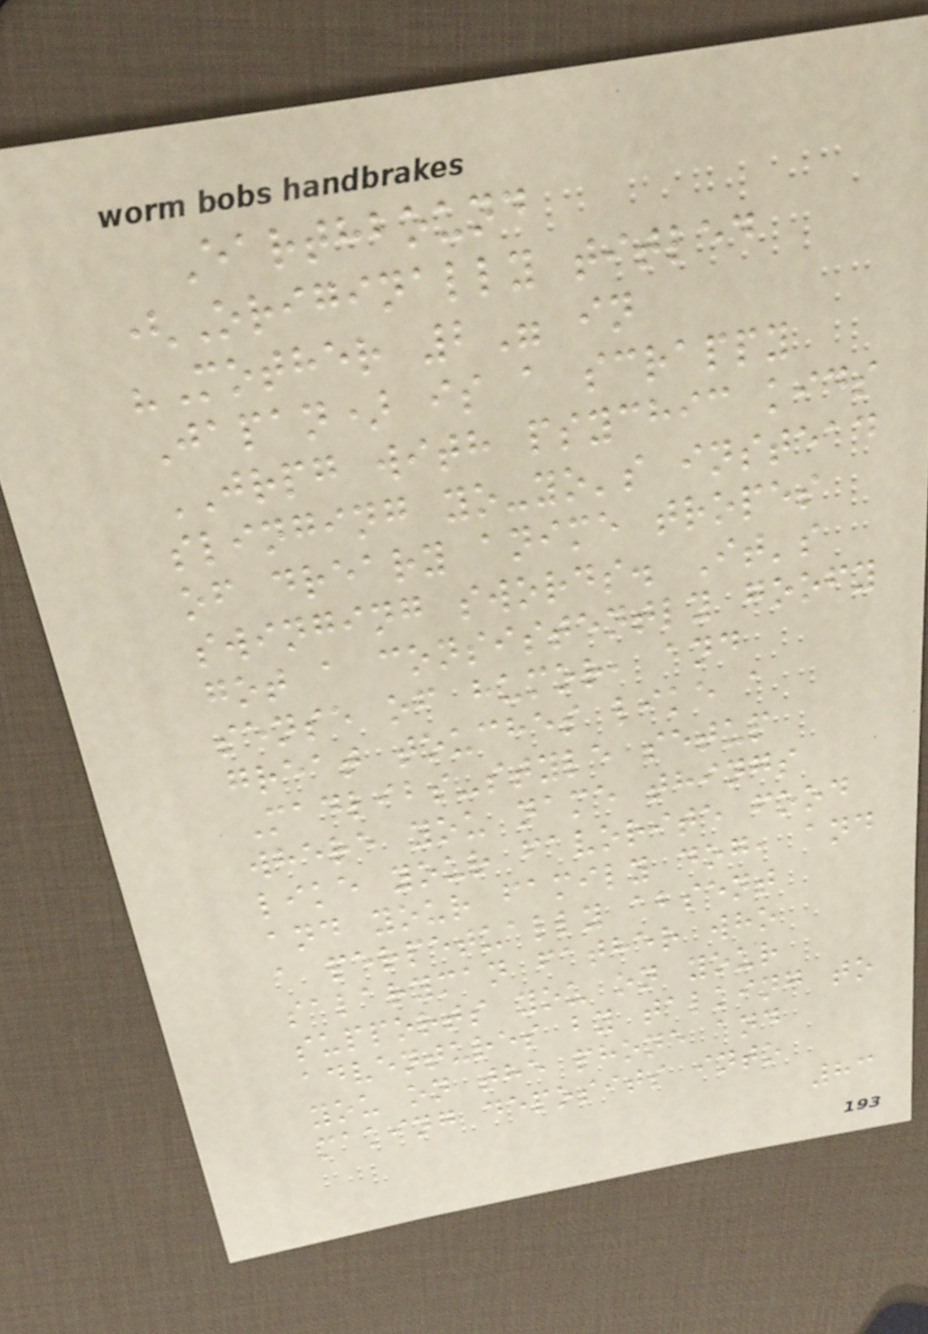Earthbound
(Originally titled
"Mother 2" in
Japan) is a scrappy
JRPG with psychic kids
slinging yo-yo's instead
of dreary anime tropes
swinging swords. It's
got a consistently goofy
sense of humor, and
great touches like a
Madlibs-style setup
where you name things
like your favorite food
and your family dog, and
a perpetually absent
salaryman father who
supports you on your
adventures by talking to
you on the phone and
making deposits into
83
